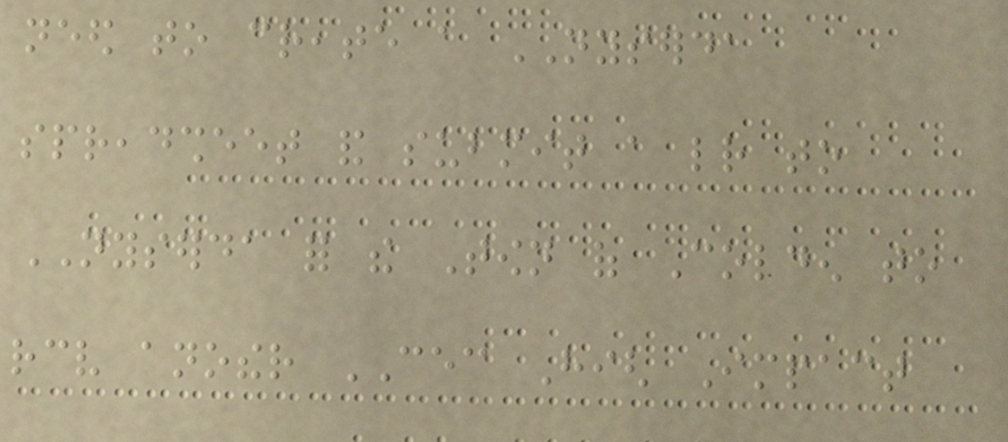need to create a NYSERDA
spreadsheet and submit a letter to
NYSERDA for the Town of Colden to
receive another CEC High Impact
